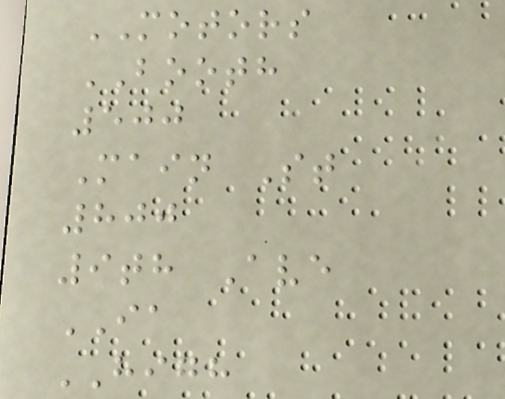MOTORS
BOOTH
500
Main St
800
9th Ave
IA
HIGH
